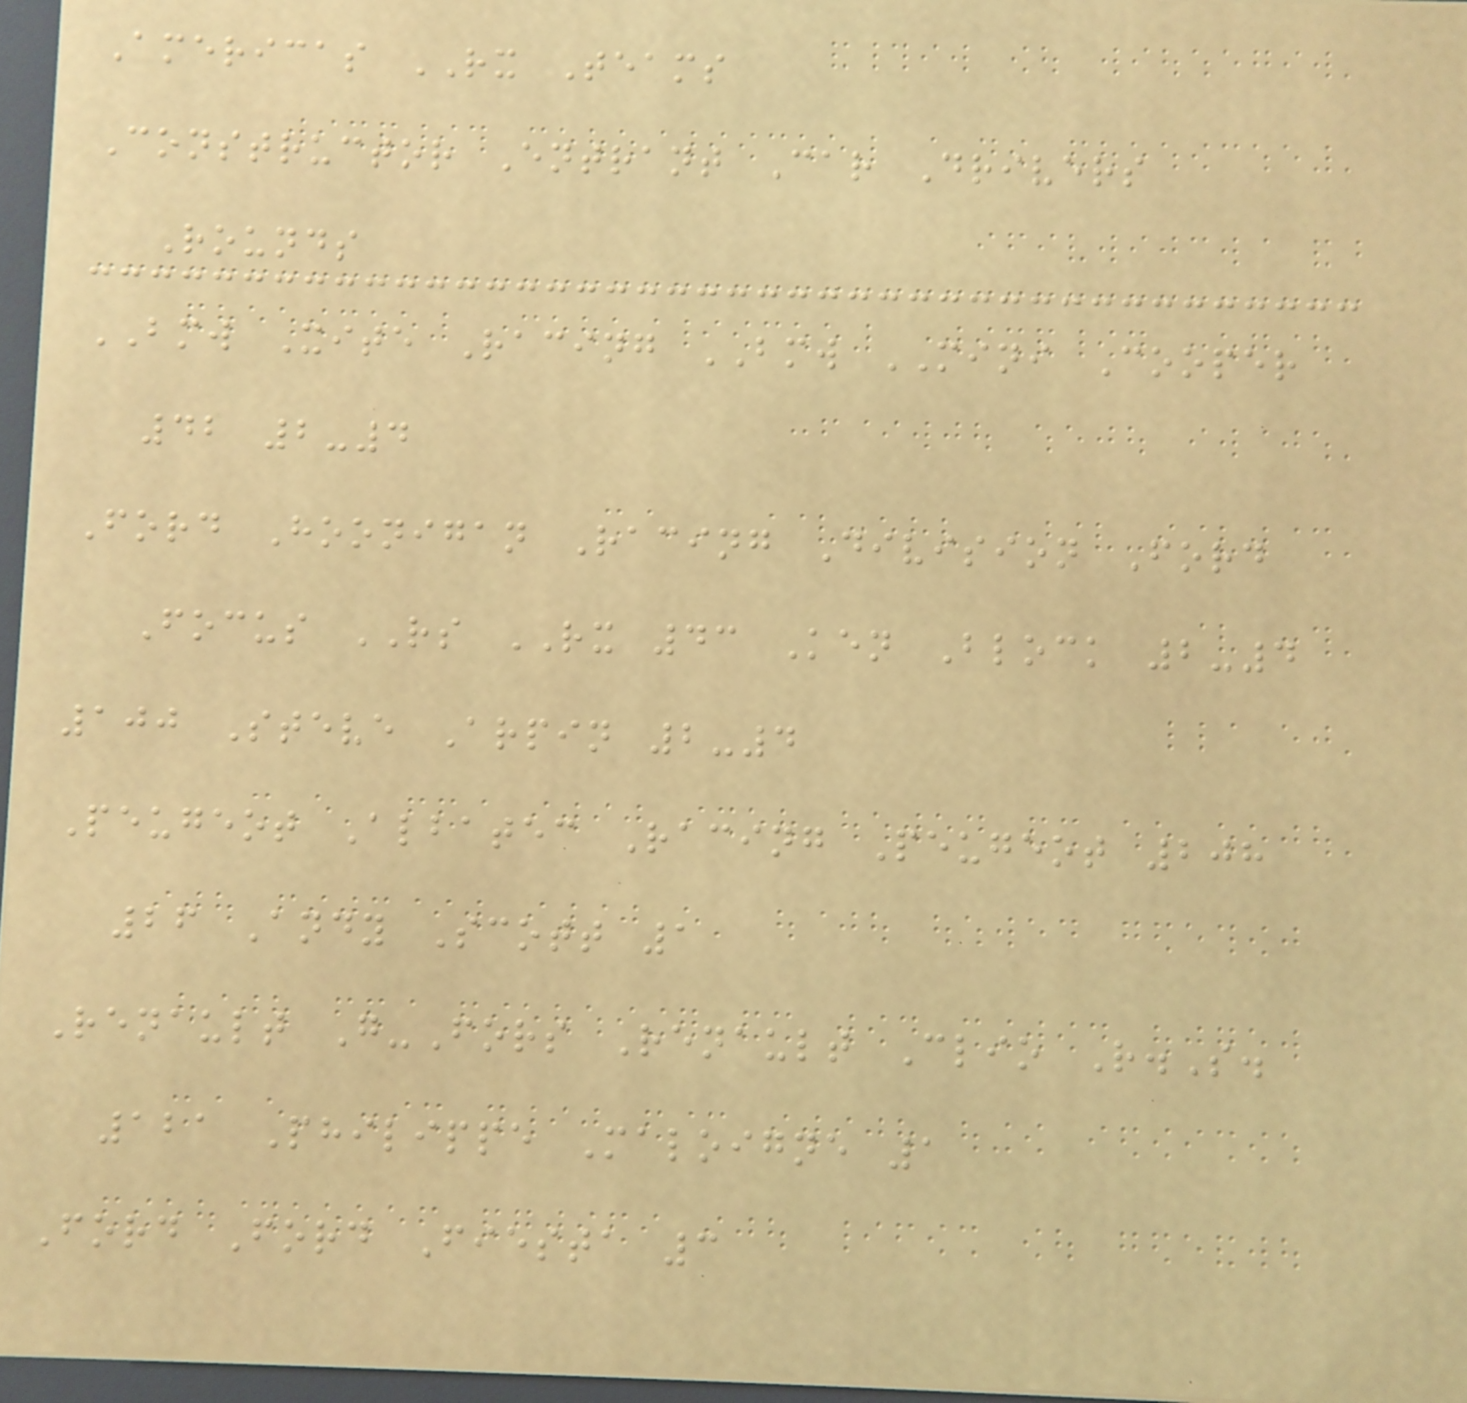Americas RX Teams
Constructor Entrant Car Drivers
Rounds
BMW Xite Racing BMW MINI Cooper
42 2-4
Ford Hoonigan Racing Division Ford
Focus RS RX 43 Ken Block 2-4
100 Steve Arpin 2-4
Peugeot Albatec Racing Peugeot 208
26 Andy Scott 1
Renault G-Fors Renault Clio R.S.
121 Philippe Maloigne 1
Ford Ford Fiesta 3
